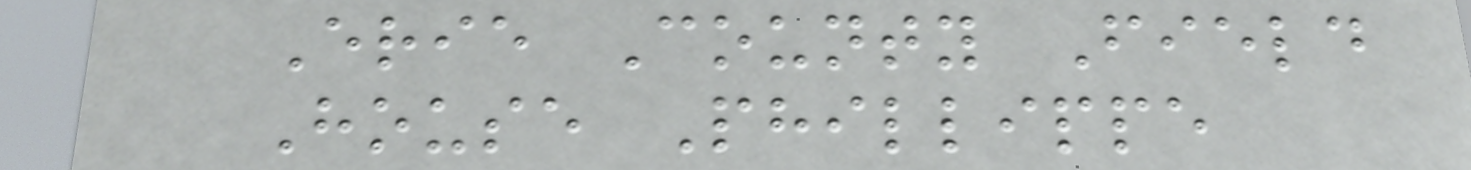Erie County Field
House Phillippe
